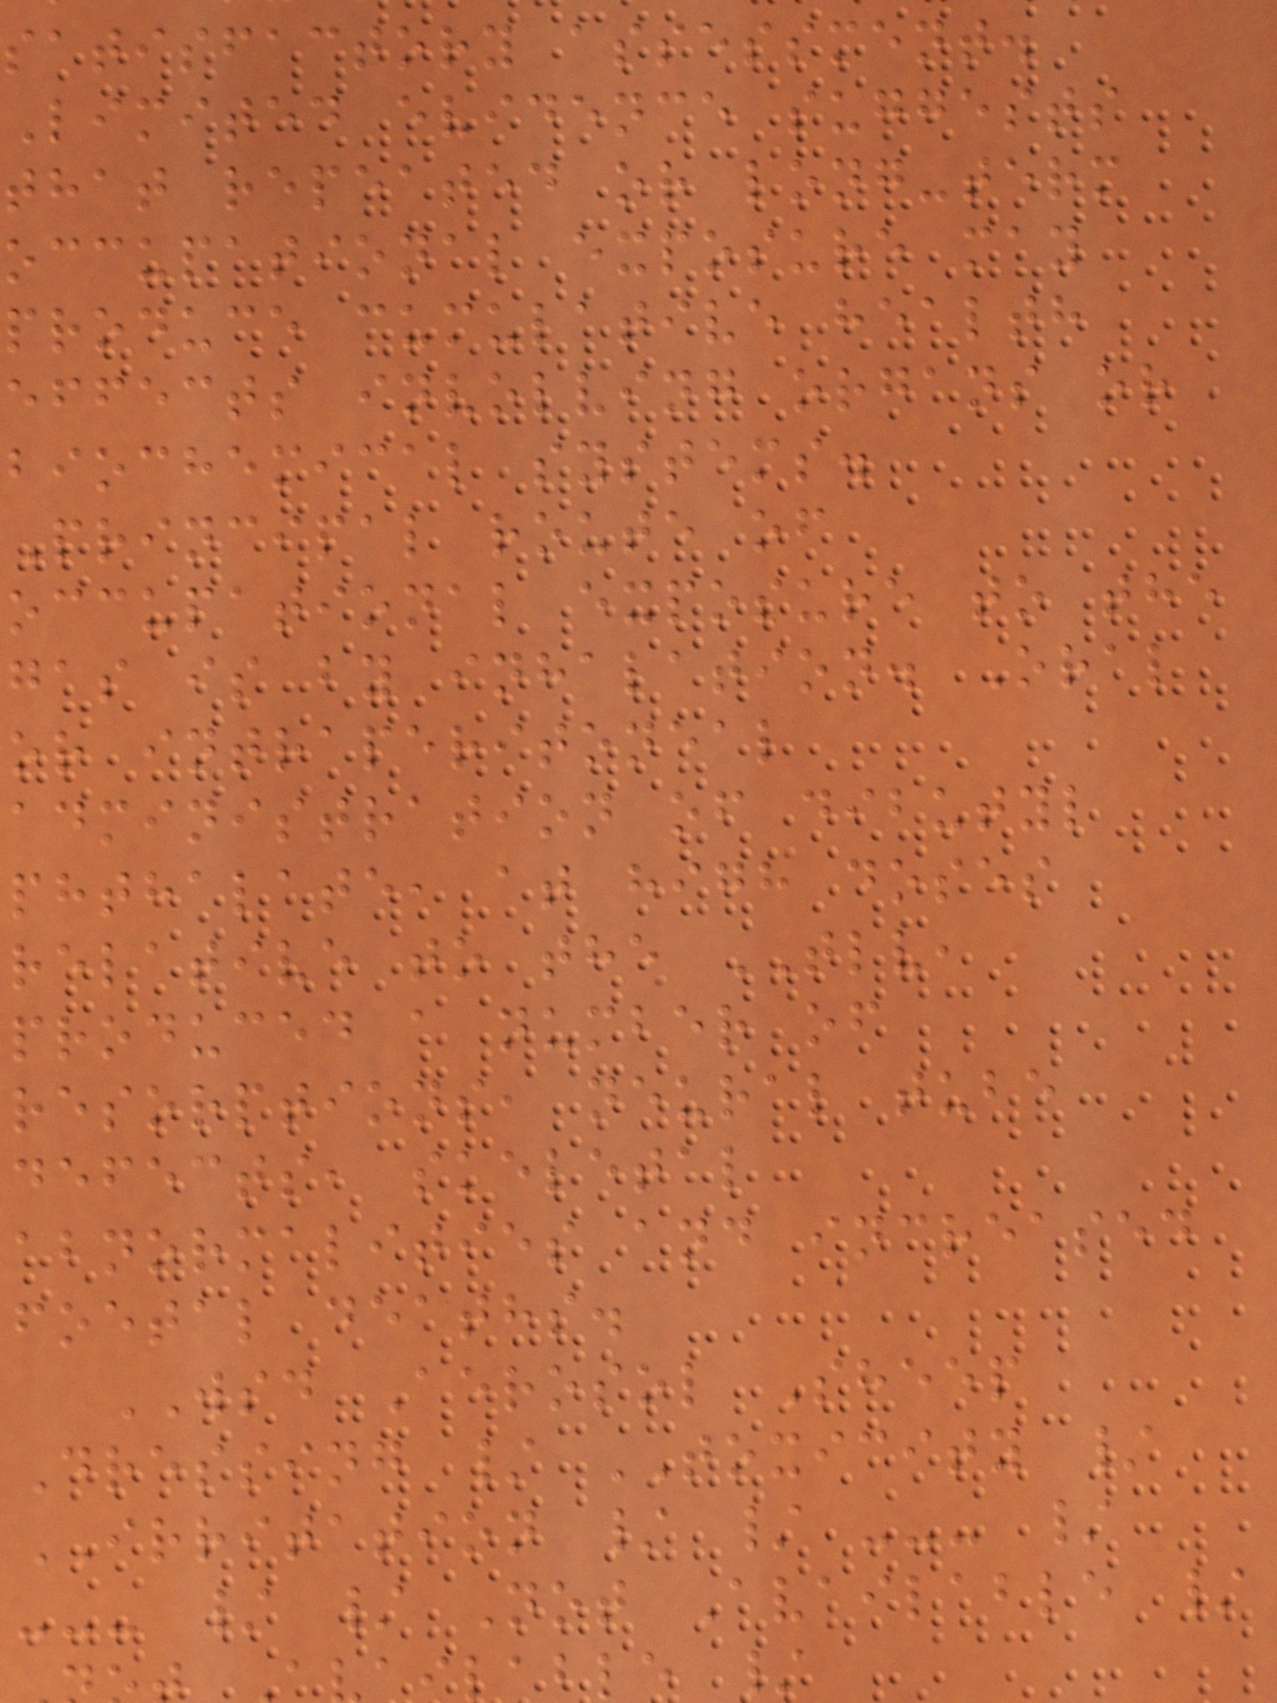satisfactory assessment.
Limited evidence suggests
that repeated or long-term
occupational exposure may
produce cumulative health
effects involving organs or
biochemical systems.
Principal route of
occupational exposure to the
gas is by inhalation. Oral
or intraperitoneal
administration of dibutyl
phthalate, at high doses
relative to the TLV,
produced a number of
resorptions, neural tube
defects, skeletal
abnormalities and increased
foetal deaths.
WSD Aerosol Sheep
Dressing / TOXICITY /
IRRITATION / / --- /
--- / / Not Available /
lable /
